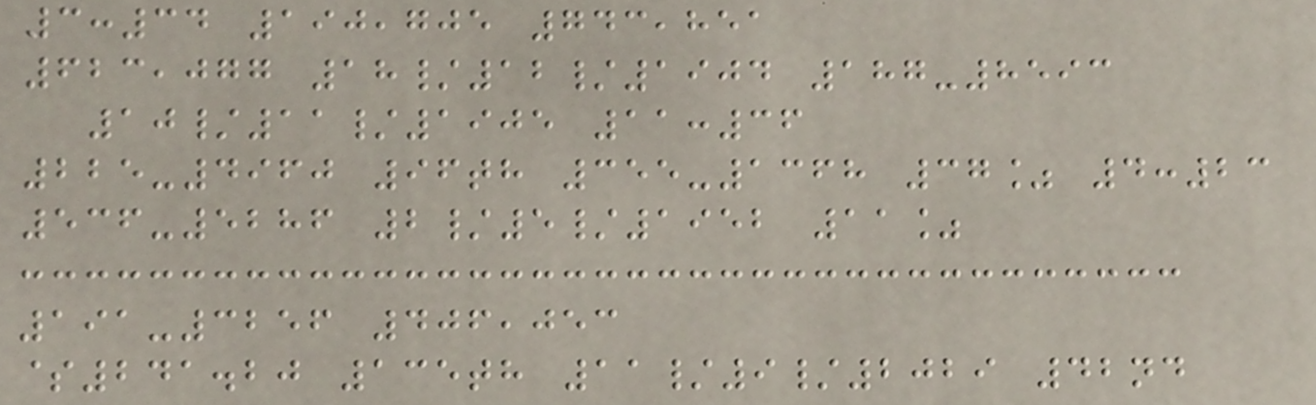3:34 190,705 743,851
623,077 18/12/1904 187-8593
10/11/1905 11:36
225-4960 96th 355-1368 37% 4:23
536-5286 2/5/1952 11%
191-3256 406,053
$241.20 135th 11/9/2029 42nd
